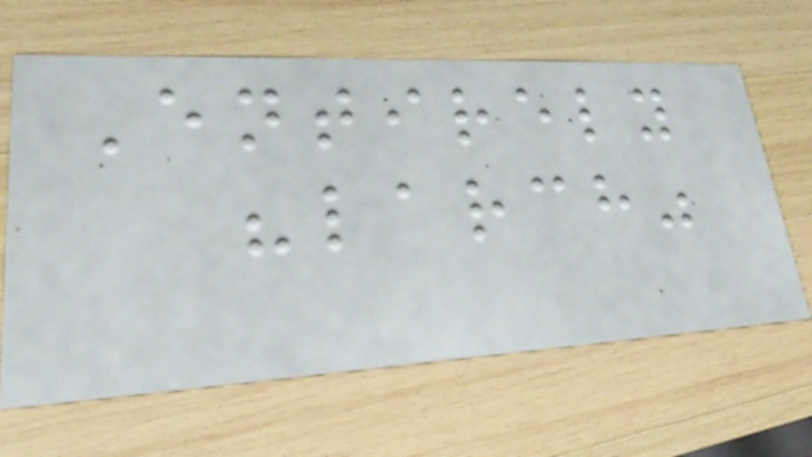Entirely
"larch"
